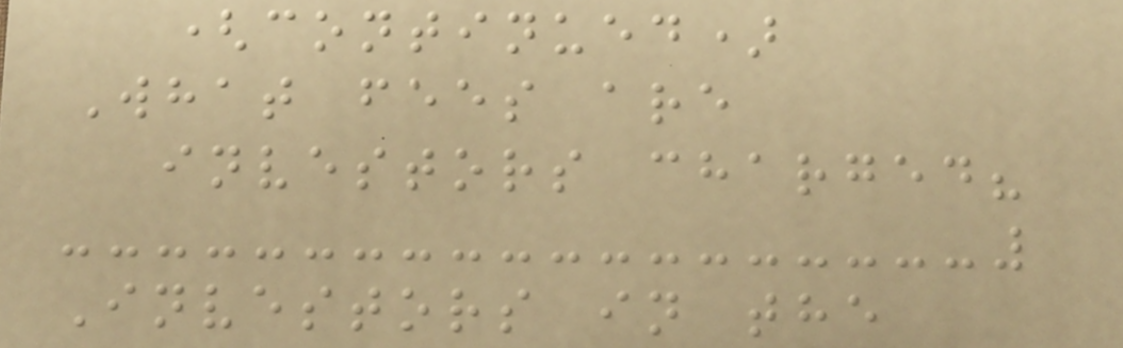(continued)
What fees are
investors charged?
Investors in the
